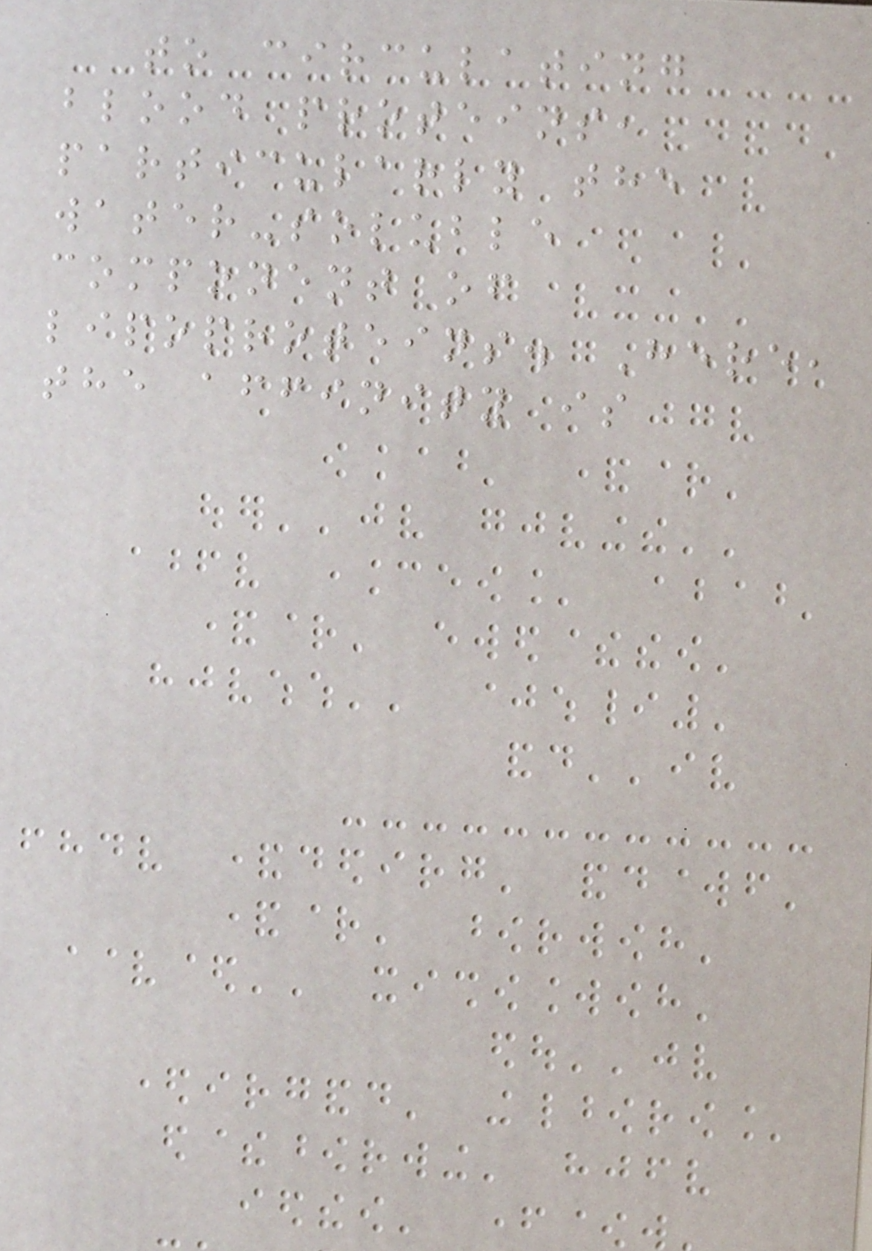to circulating
blood proteins,
particularly the
water-soluble
component of
lipoproteins. Here,
the affinity is
